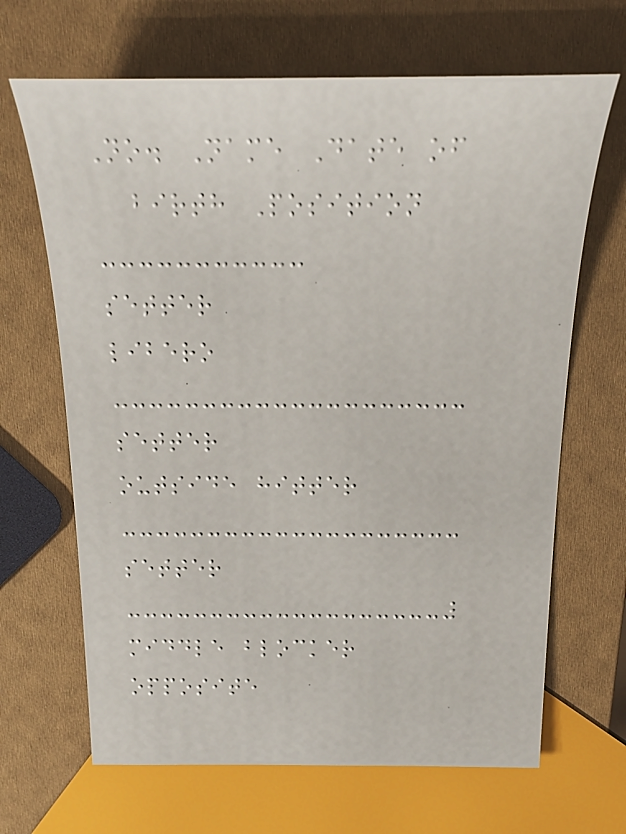No. Name Date of
birth Position
setter
libero
setter
outside hitter
setter
middle blocker
opposite
